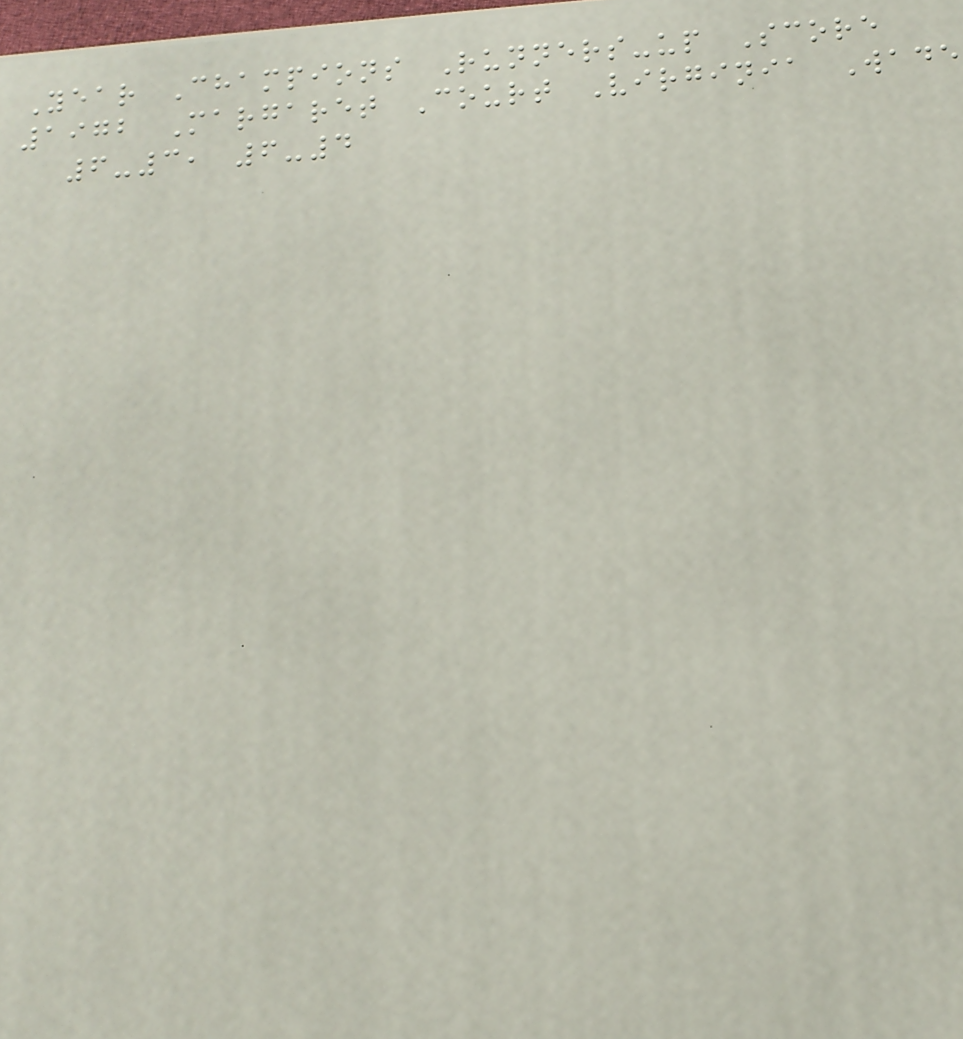Year Champions Runners-up Score
1972 Margaret Court Virginia Wade
6-3, 6-4
